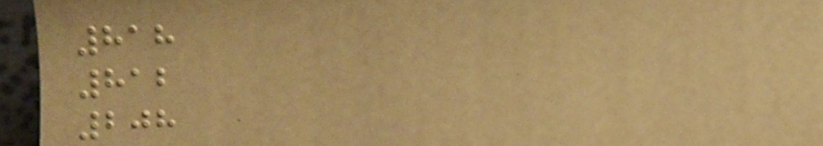818
812
208
